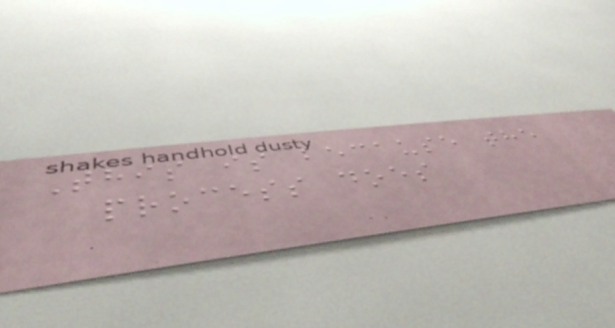This is because the
process does
